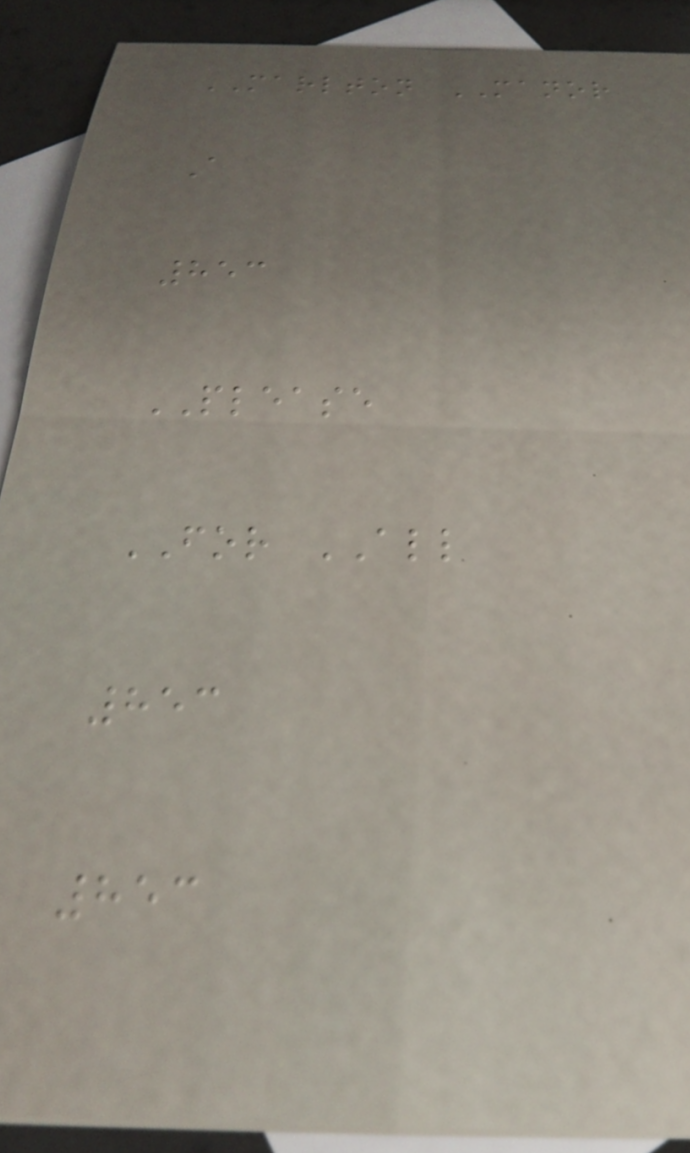MARLTON MANOR
A
853
PLEASE
FOR ALL
853
853
